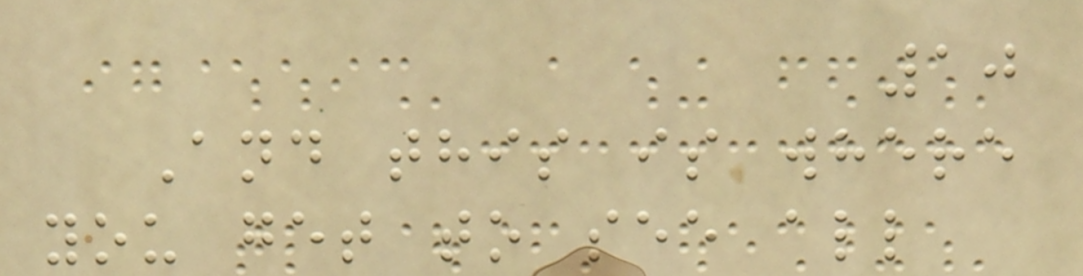10
And this is where
you get to see all
